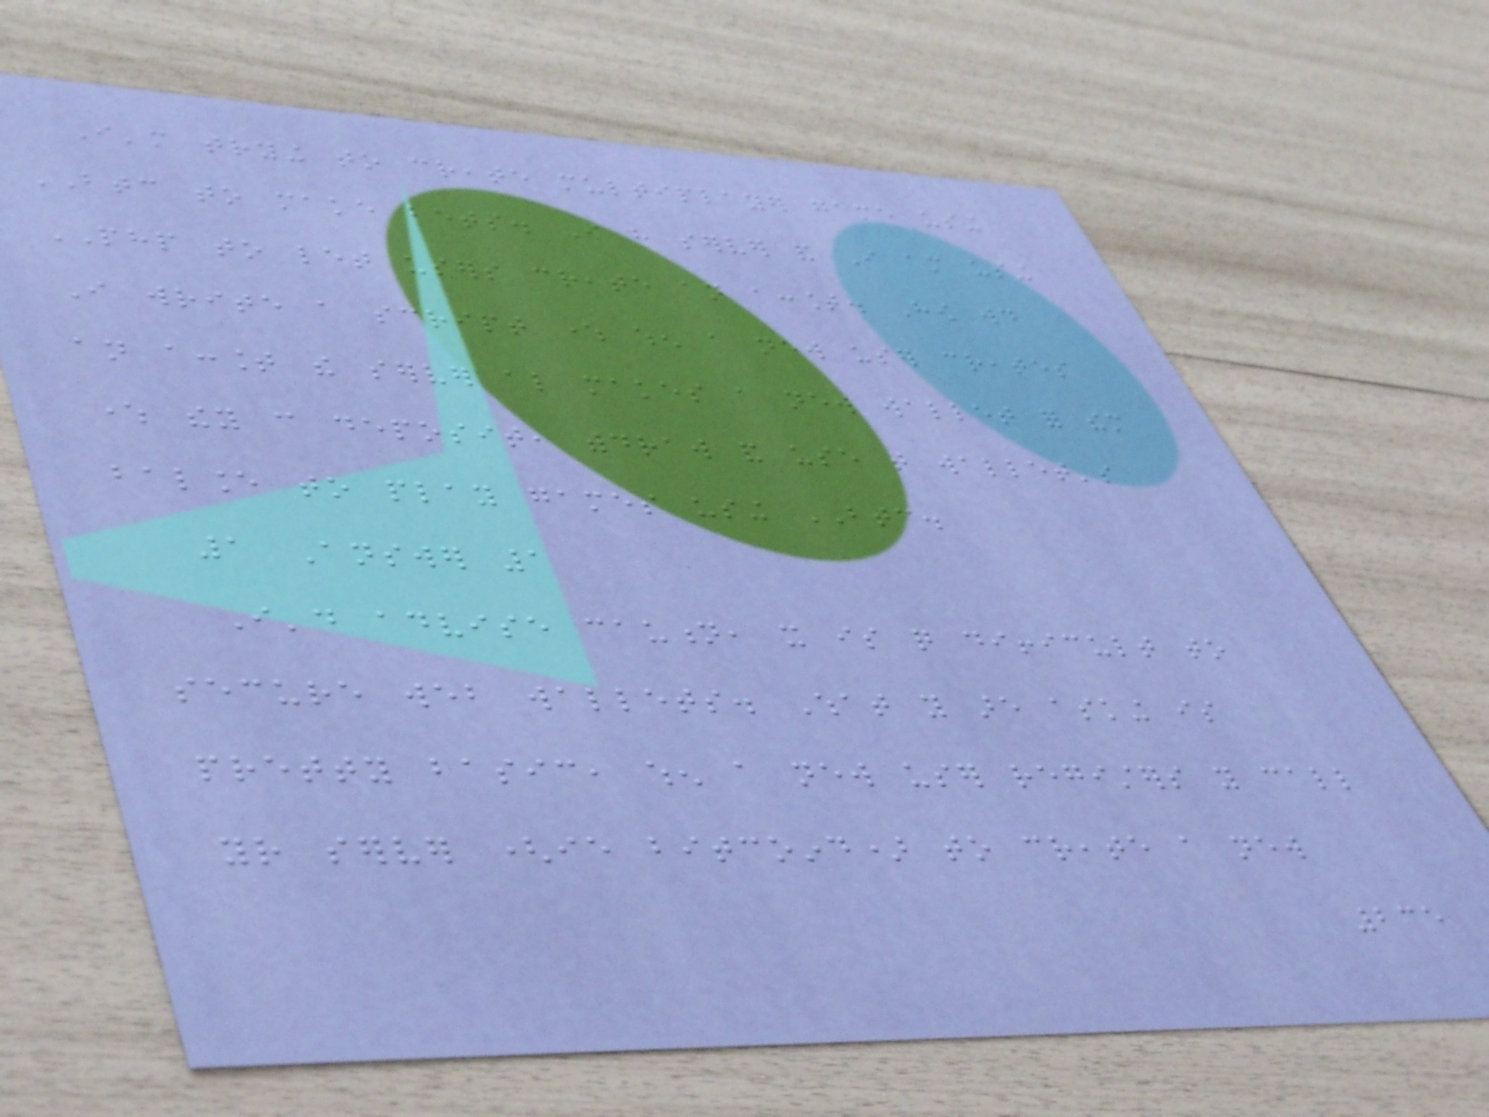I'm trying to create multiplayer game using
BTC to make bets. I have server and I am using
PHP to let users create an account. How would
I write a script where when a new user creates
an account the server also makes a new wallet for them
where they can deposit, withdraw and use that wallet's
balance to play games using BTC.
1 Answer 1
I'd advise caution, it is quite difficult to
secure web wallets. What you are asking is
pretty basic, when a new user registers you call
your server (ie bitcoind) to create a new
235
